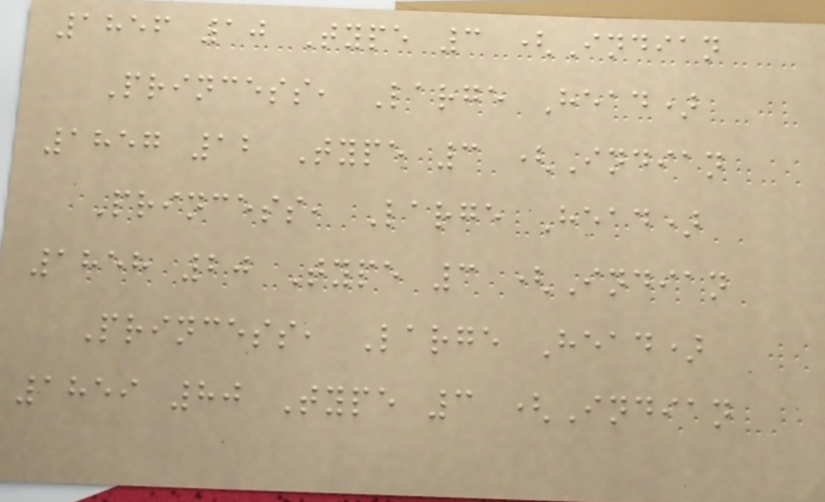1856 10 Type 3 (Indian
Princess, Large Head)
1857 12 Type 3 (Indian
Princess, Large Head)
1858 20 Type 3 (Indian
Princess, Large Head)
1859 80 Type 3 (Indian
